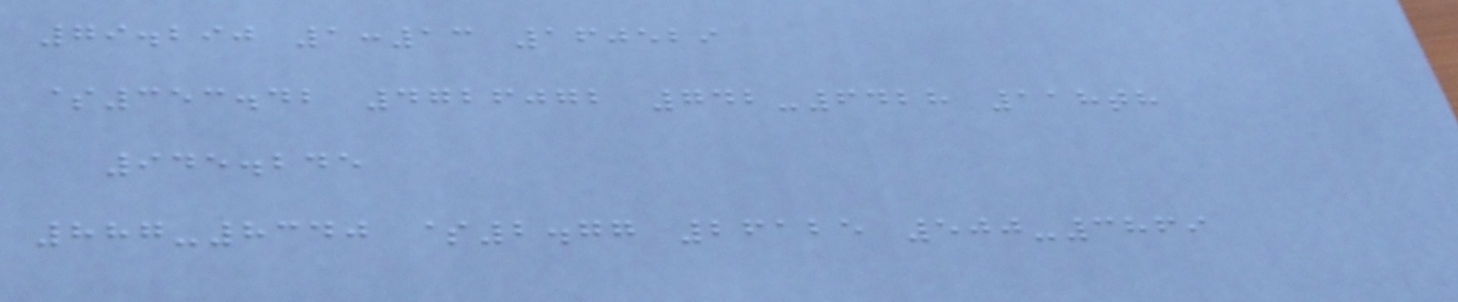79.290 1:13 160529
$353.42 4726072 742-6428 118th
945.245
887-8340 $2.77 26125 500-3869
